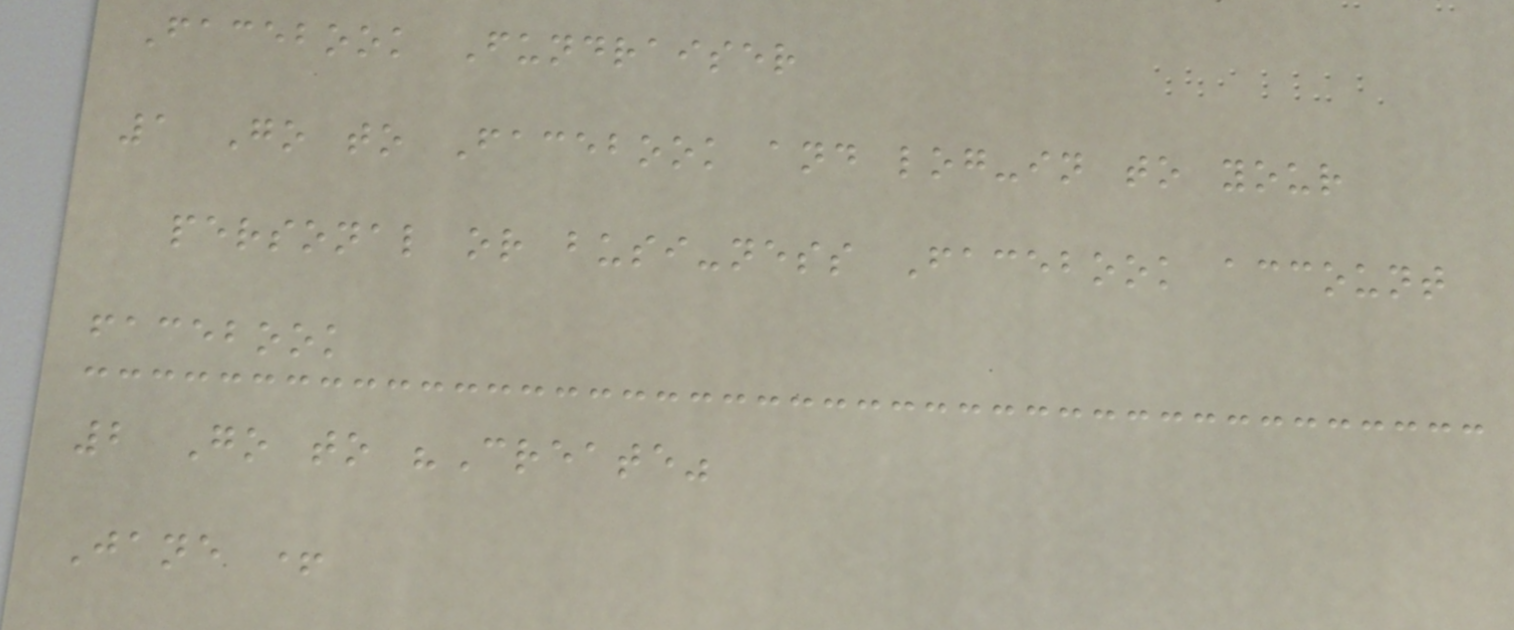Facebook Fundraiser
1 Go to Facebook and log-in to your
personal or busi-ness Facebook account
facebook
2 Go to "Create"
Jane +
